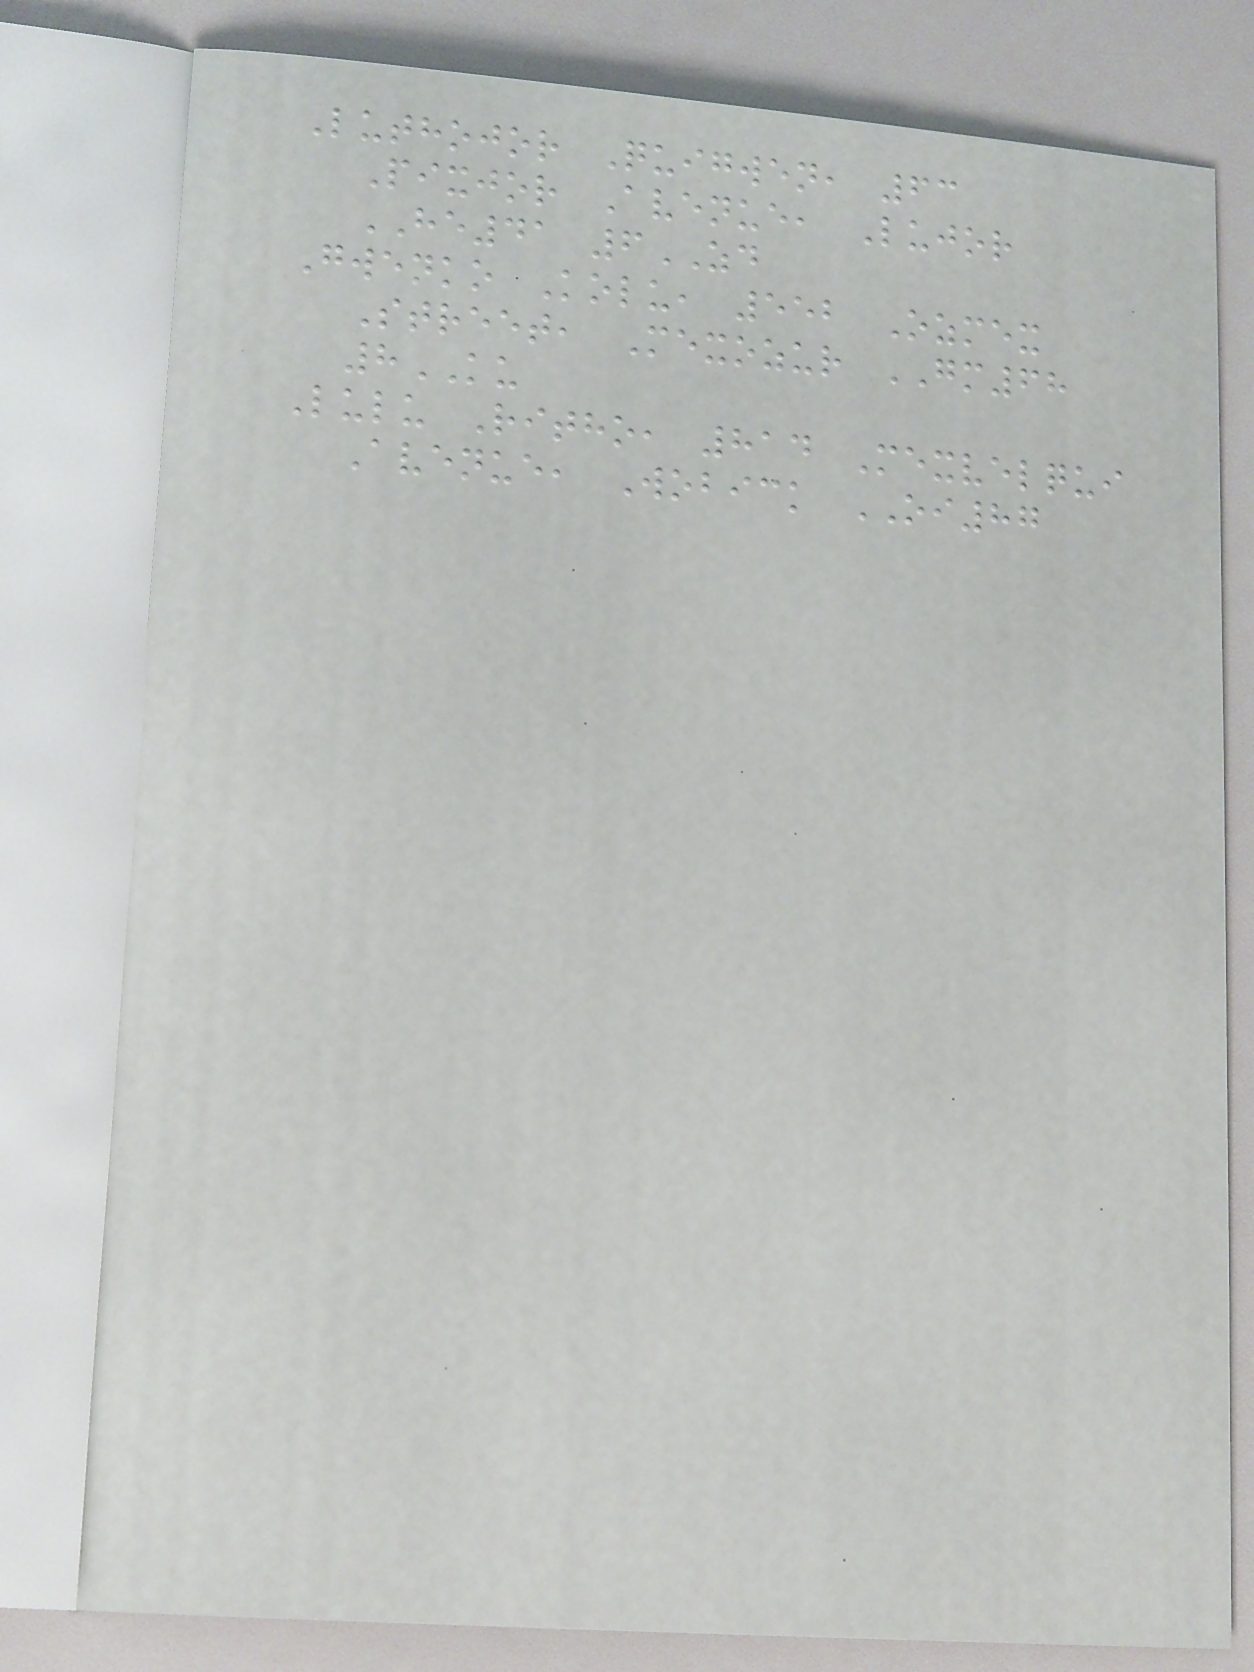Luthojor Quigwen, 63
Pixjor Avenue, Lujor
HE41 6ZD
Gwenko Kolu, 552 Ozmex
Street, Mexozur GM68
8KU
Lulu Ritho, 814 Mexvelqui
Avenue, Wobick OI87
